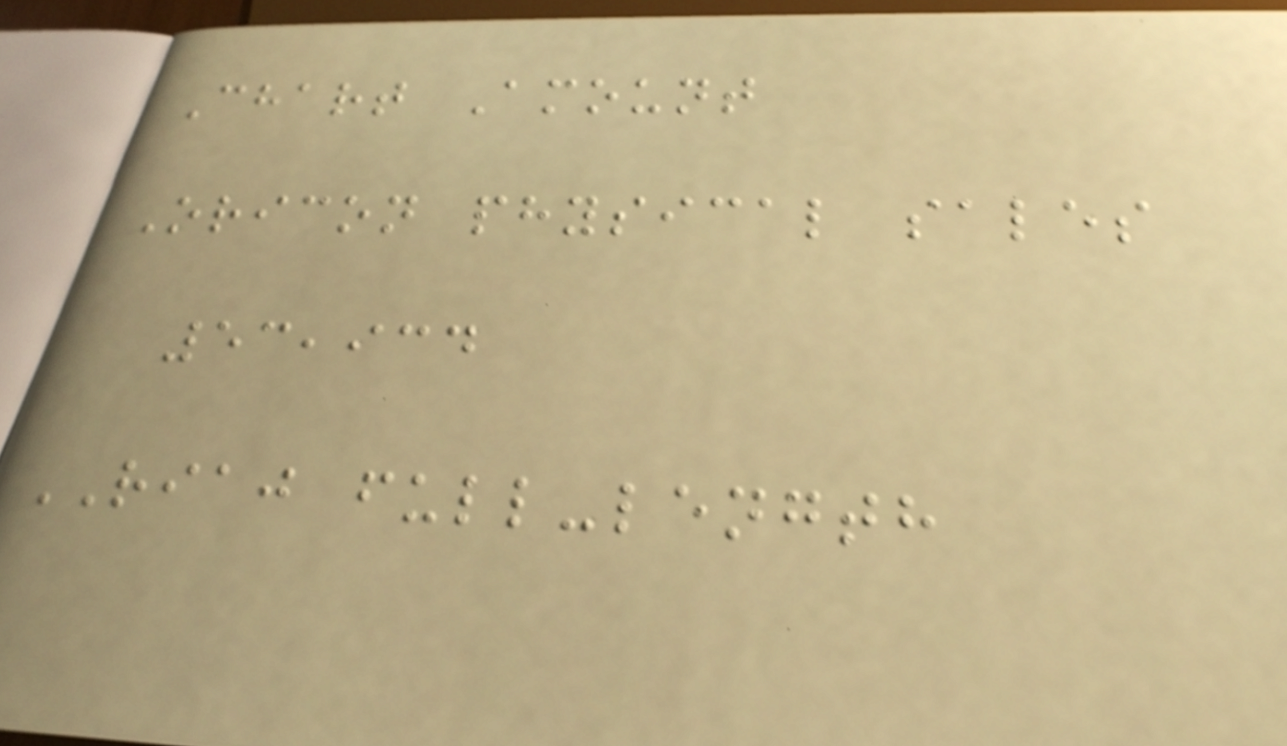Chart Amount
Oricon physical sales
53,934
RIAJ full-length
